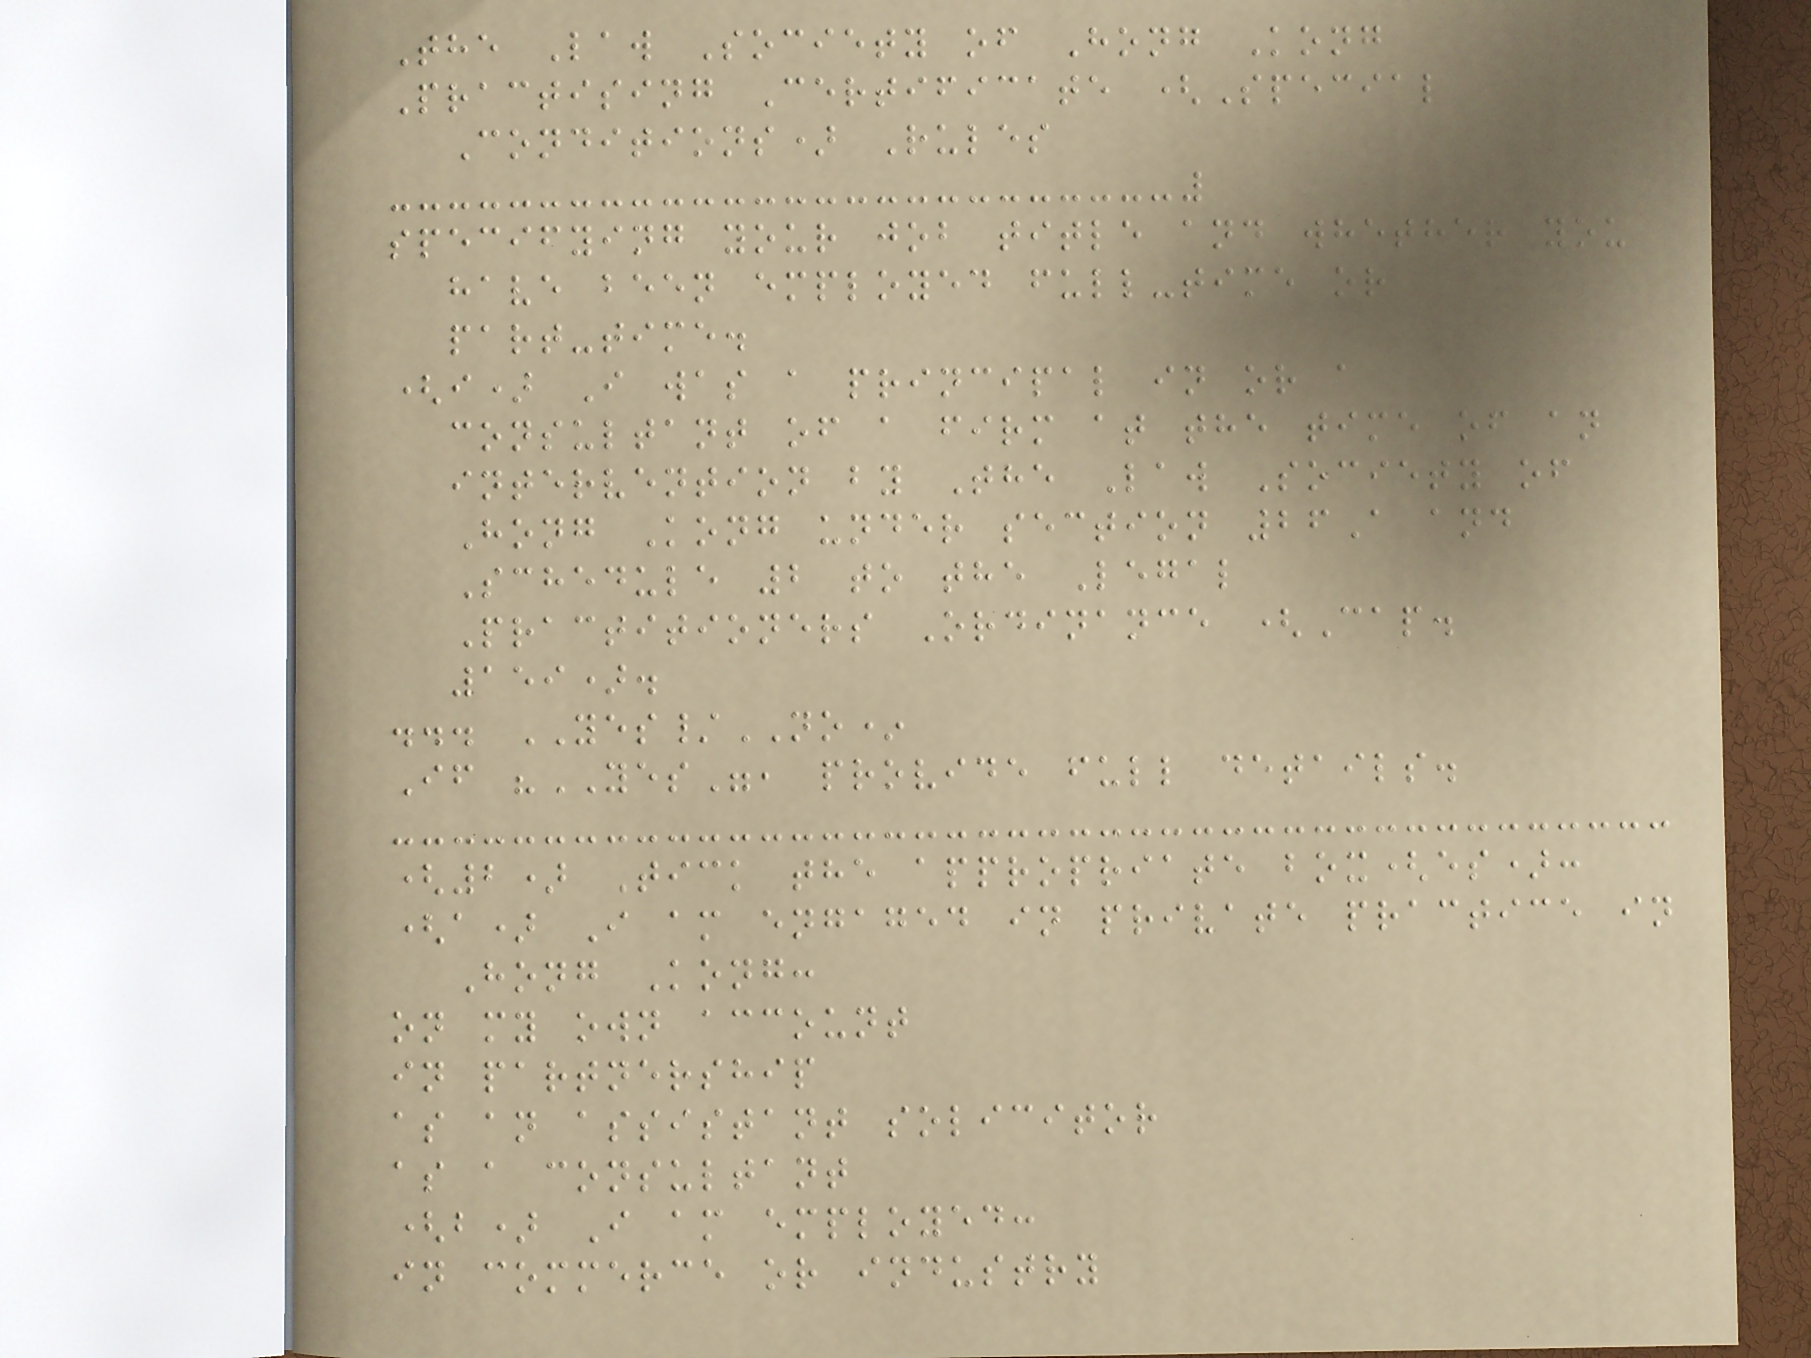The Law Society of Hong Kong
Practising Certificate (Special
Conditions) Rules
specifying your job title and whether you
have been employed full-time or
part-time.
(i) I was a principal in or a
consultant of a firm at the time of an
intervention by The Law Society of
Hong Kong under section 26A and
Schedule 2 to the Legal
Practitioners Ordinance (Cap.
159).
... YES/NO*
If "YES", provide full details.
(2) Tick the appropriate box(es):
(a) I am engaged in private practice in
Hong Kong:
on my own account
in partnership
as an assistant solicitor
as a consultant
(b) I am employed:
in commerce or industry
